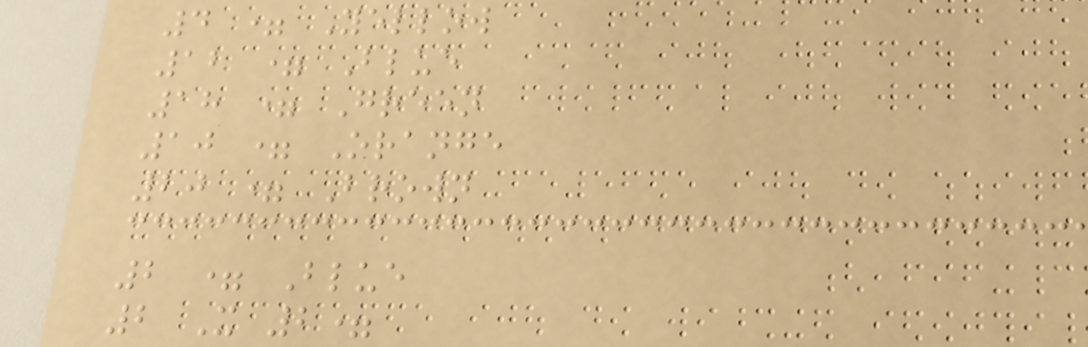4 = Yellow
12 = Blue
18 = Green
10 = Orange
20 = Brown
2 = Blue
2 X 2=
